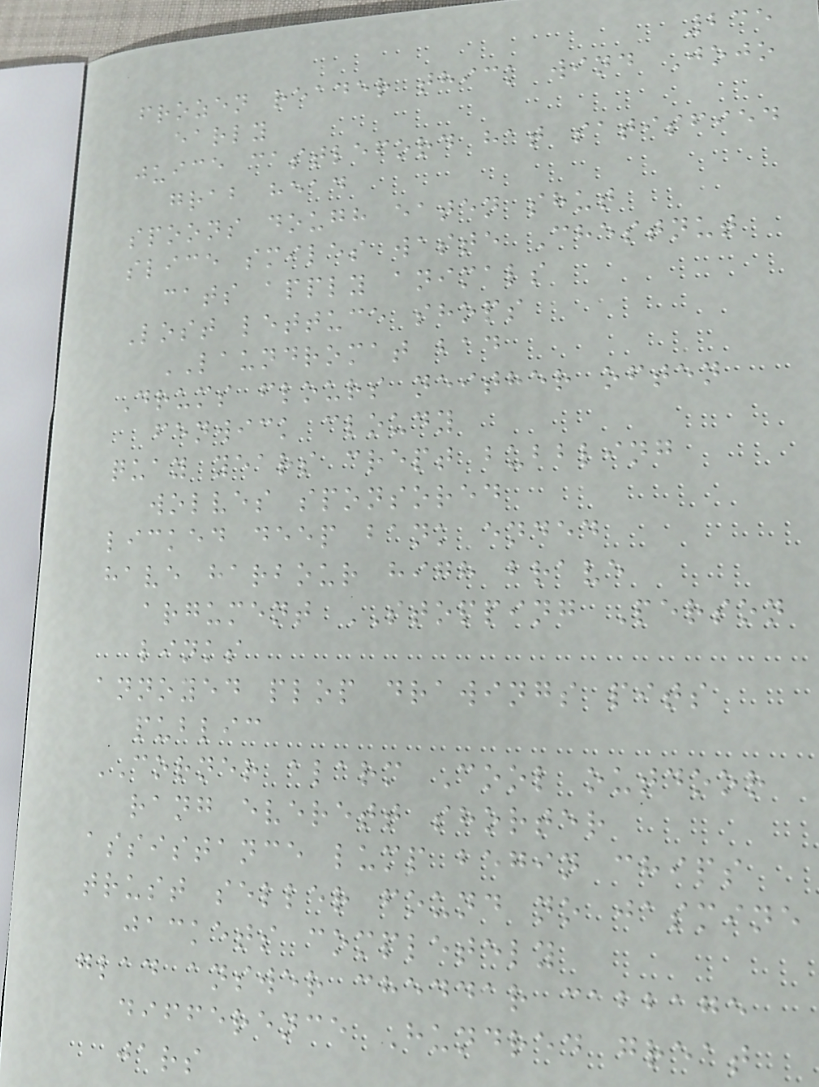235
frozen reader thick wind Jojo
early
juice castleford hat satisfied
grab head
spoons dough eaten shut
slice smiles waste Chestnut
cats apply animals
Lost lettuce shops
LAUNDROMAT bad
Drums flours neither often
fenwick cloudy
quay years crept bubbling
wolves sponsored
licked deep bank ended
have harbour high brave
argument STOPPING Person
links
annoyed plop drawings pits
public
CORNER alarm Cool outdoor
rang everett shorter
assistance lump begin chips
trust seller found no jasmine
jackets completely
glad answer cheddar cabbage
difference Hundred great
jars
